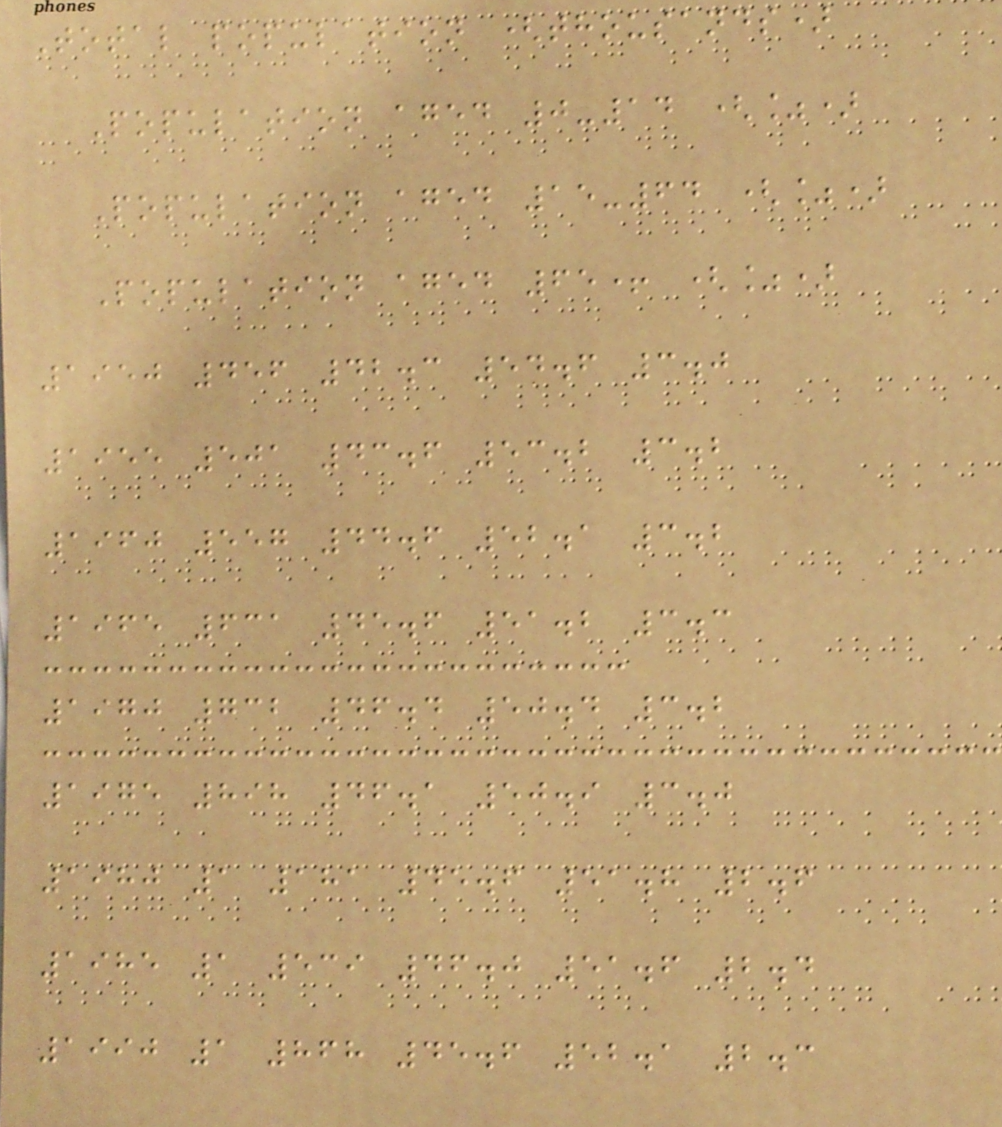Total population (thousands)
Population aged 0-14 (%)
Population aged 15-64 (%)
Population aged 65+ (%)
1950 456 42.3 54.6 3.0
1955 501 43.6 53.2 3.2
1960 557 44.6 52.1 3.2
1965 631 45.6 51.2 3.3
1970 732 46.4 50.4 3.2
1975 898 46.1 50.9 3.0
1980 1 181 45.6 51.8 2.6
1985 1 539 46.0 51.6 2.4
1990 1 868 45.6 52.1 2.3
